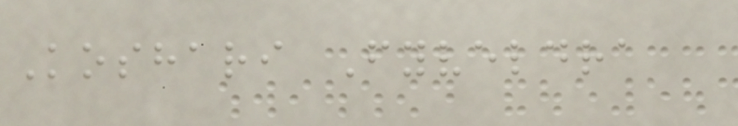Koshari Fyveldra
